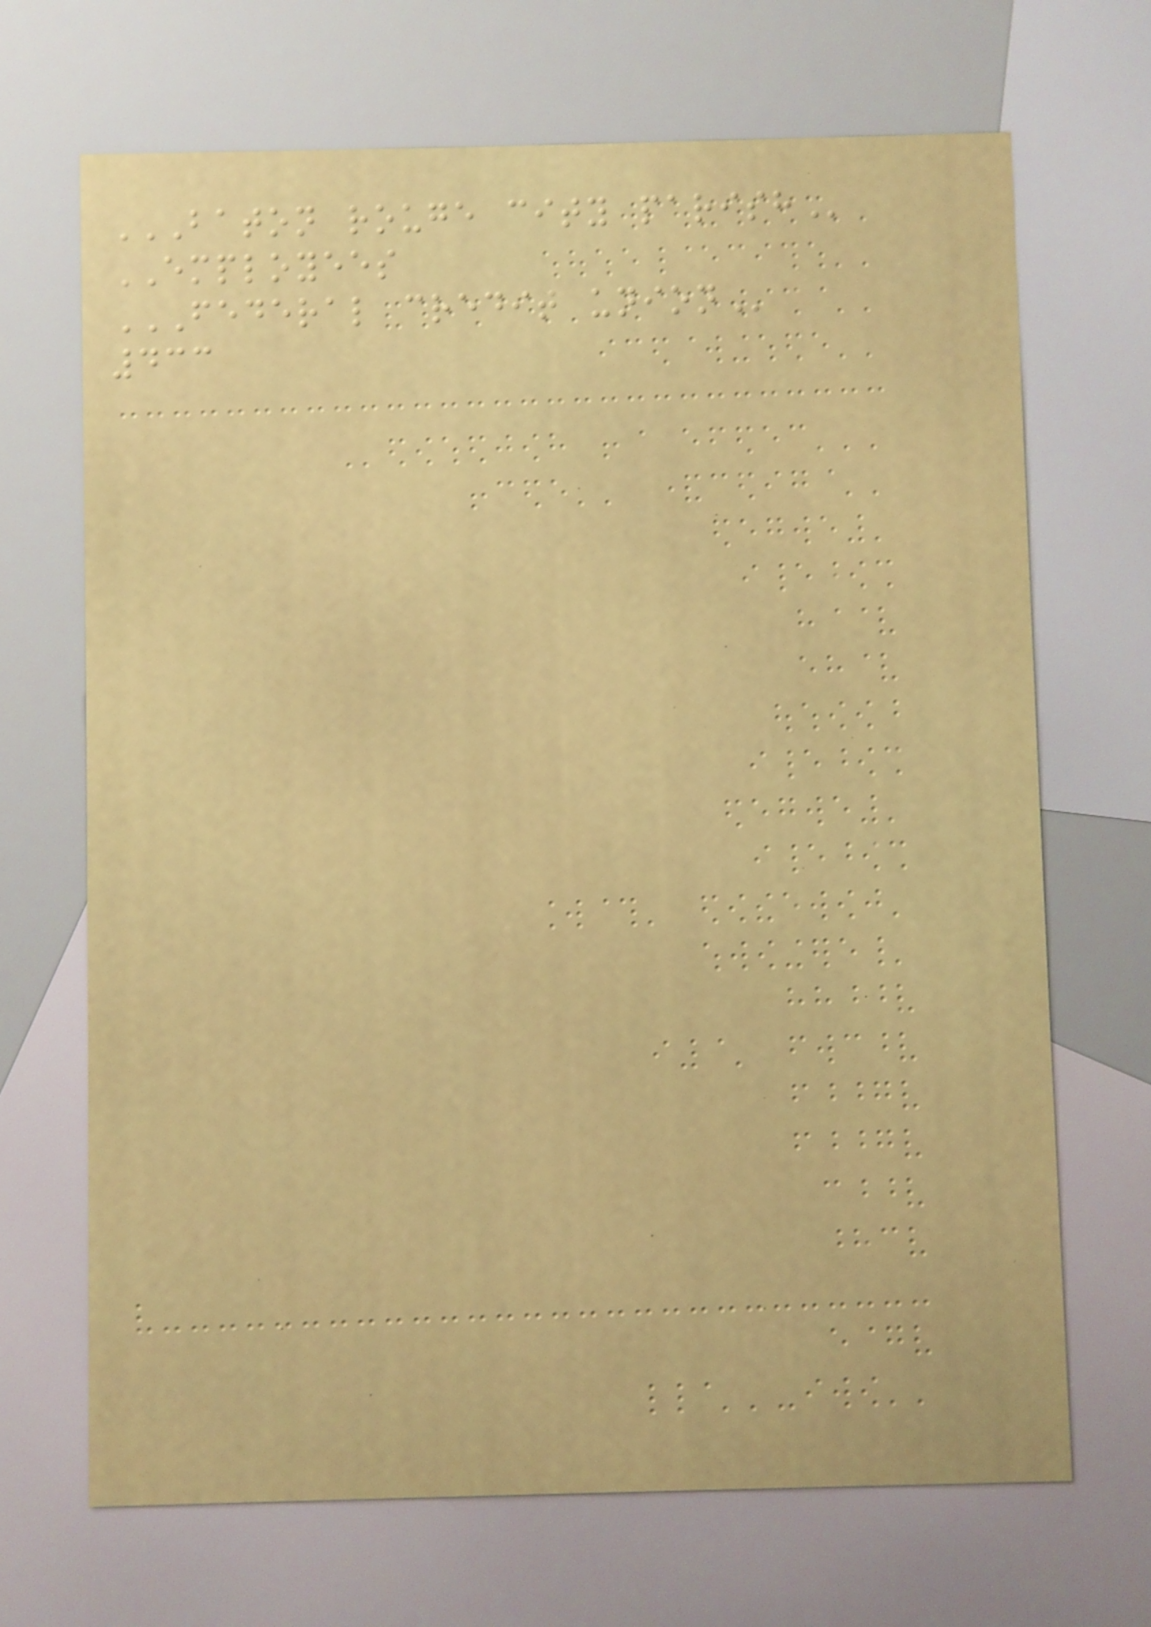BATON ROUGE CITY PARISH
EMPLOYEES
FEDERAL CREDIT UNION
433
